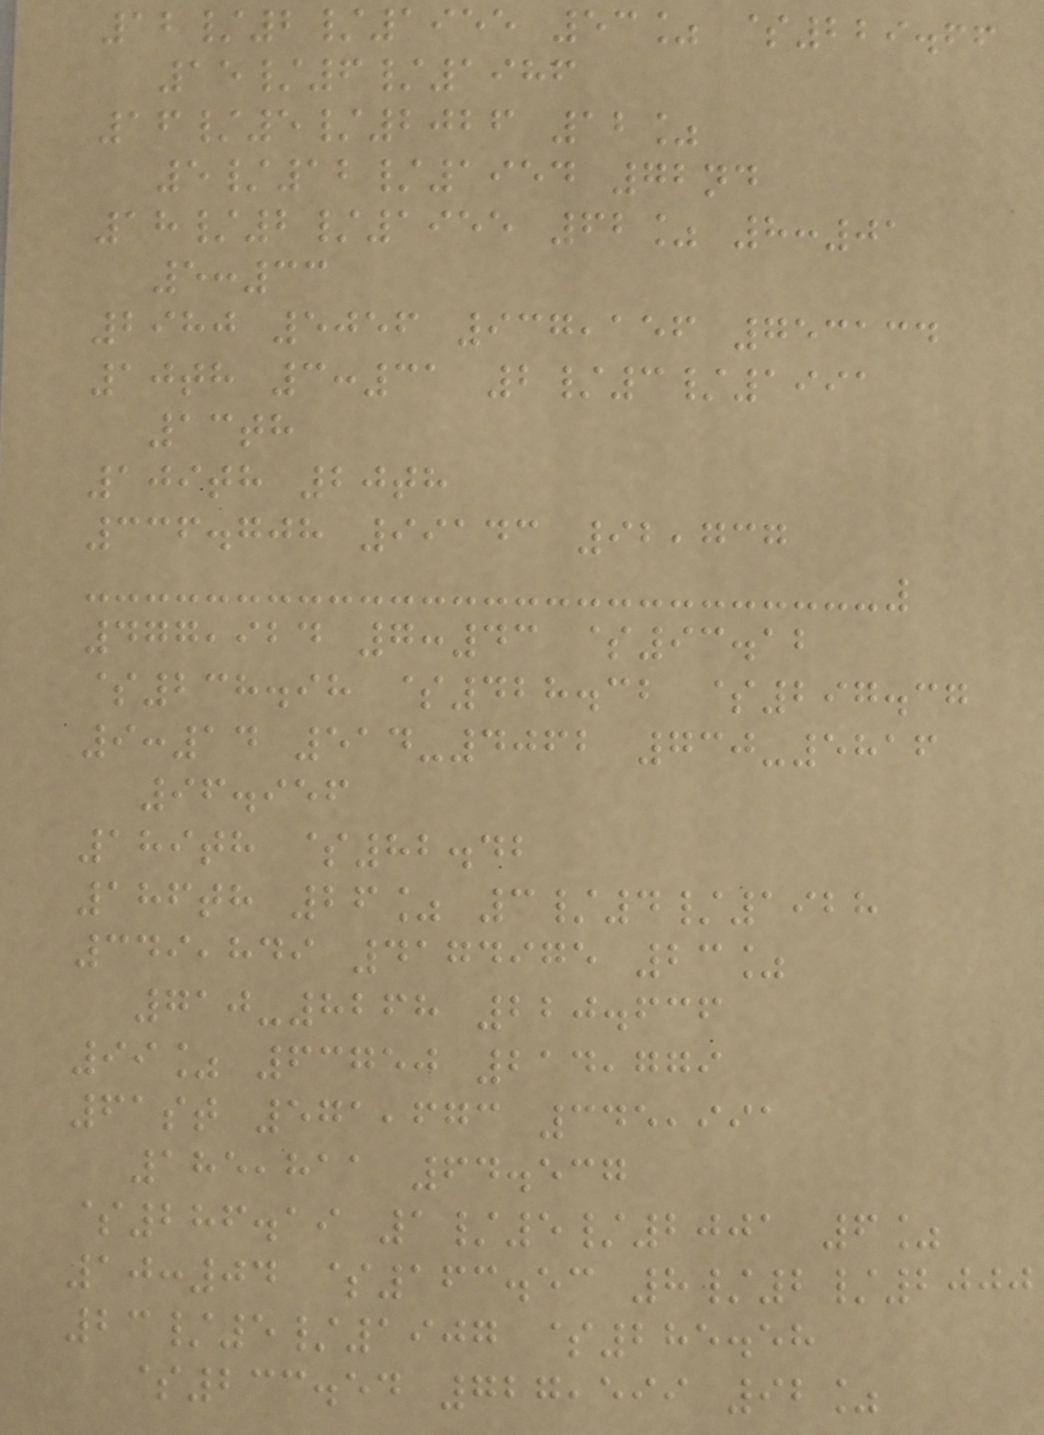12/2/1955 53% $229.66
15/6/1986
16/5/2026 12%
5/12/1954 72nd
18/2/1955 62% 8:01
5:33
2980 5056 937,156 753134
10th 3:31 2/3/1991
13th
109th 20th
336.708 99143 92,737
477,924 7:43 $93.12
$238.98 $428.32 $297.37
9:14 514-4062 730-5816
96.956
189th $82.42
186th 26% 3/4/1928
349,849 4174975 23%
710-8268 220.636
99% 63750 214,779
61st 571,673 345,991
185,811 64.537
$286.19 1/5/2001 6%
10:04 $163.53 8/2/2000
23/5/1907 $285.58
$233.54 727,599 92%
